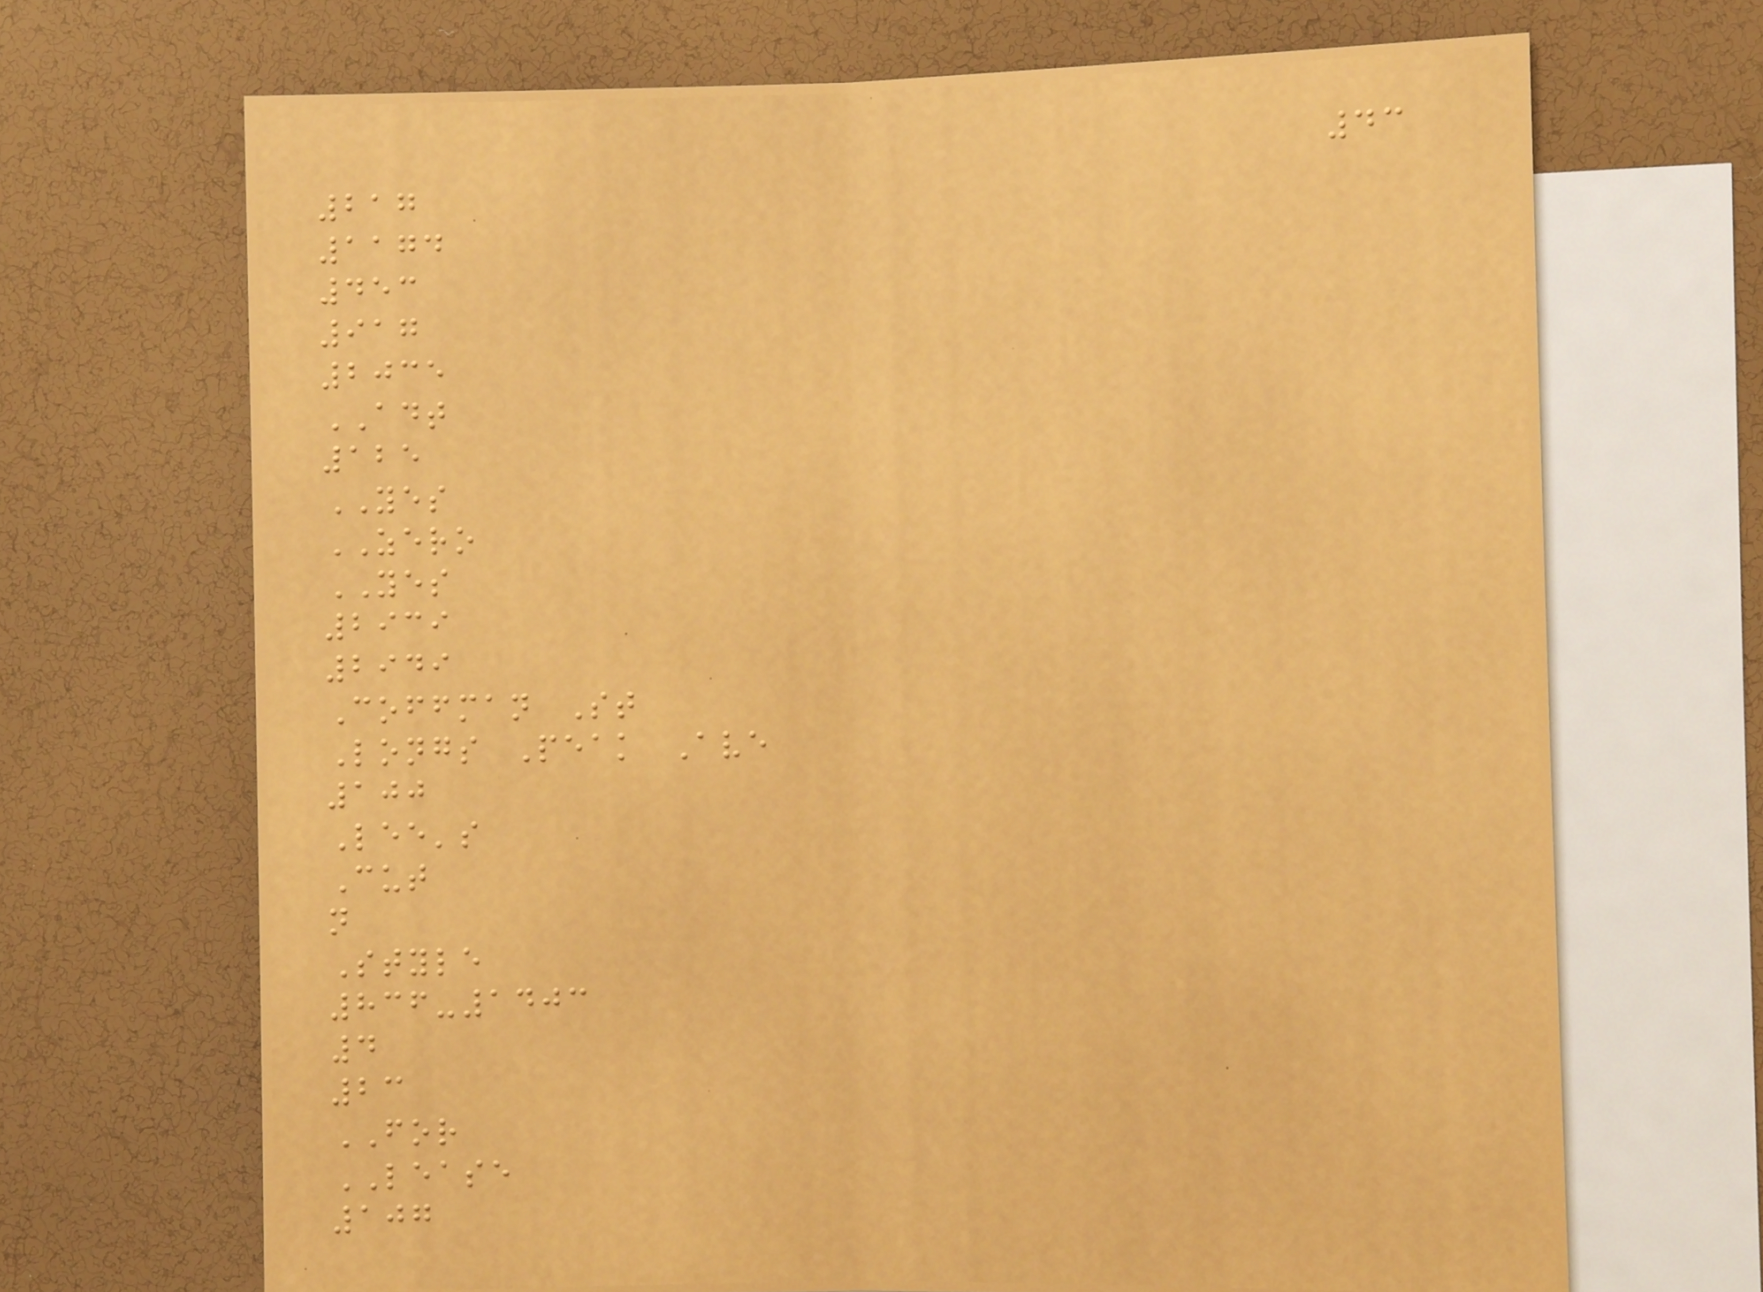43
217
1174
453
917
2035
ADT
125
YES
ZERO
YES
2939
2949
Coffman St
Longs Peak Ave
100
Lee's
Cut
n
Style
836-1403
4
23
FOR
LEASE
107
